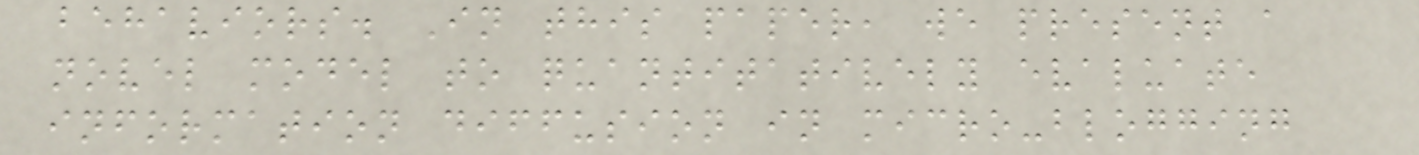behaviors. In this paper, we present a
novel model to quantitatively evaluate
information diffusion in micro-blogging
